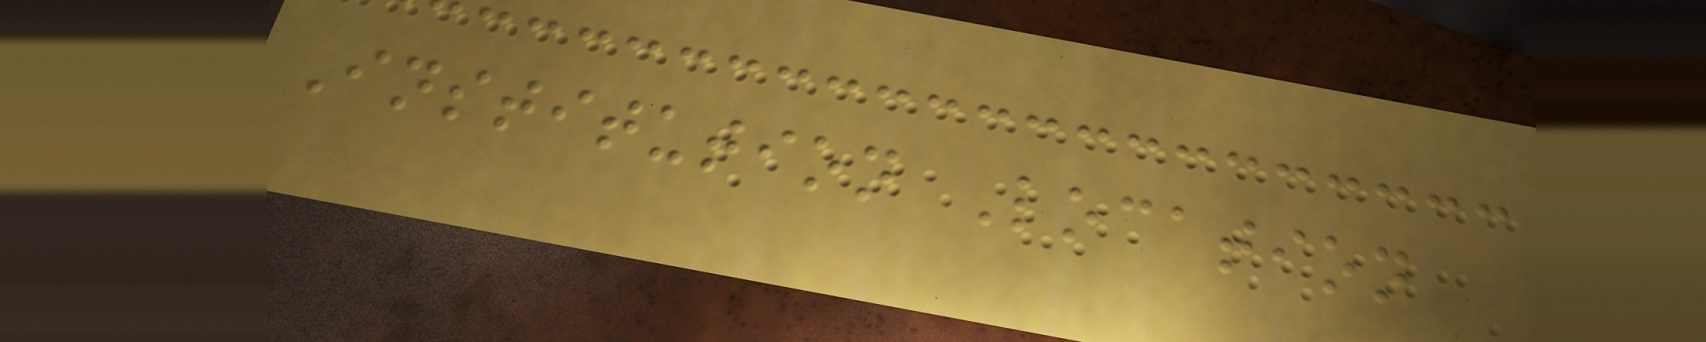Institution Location
